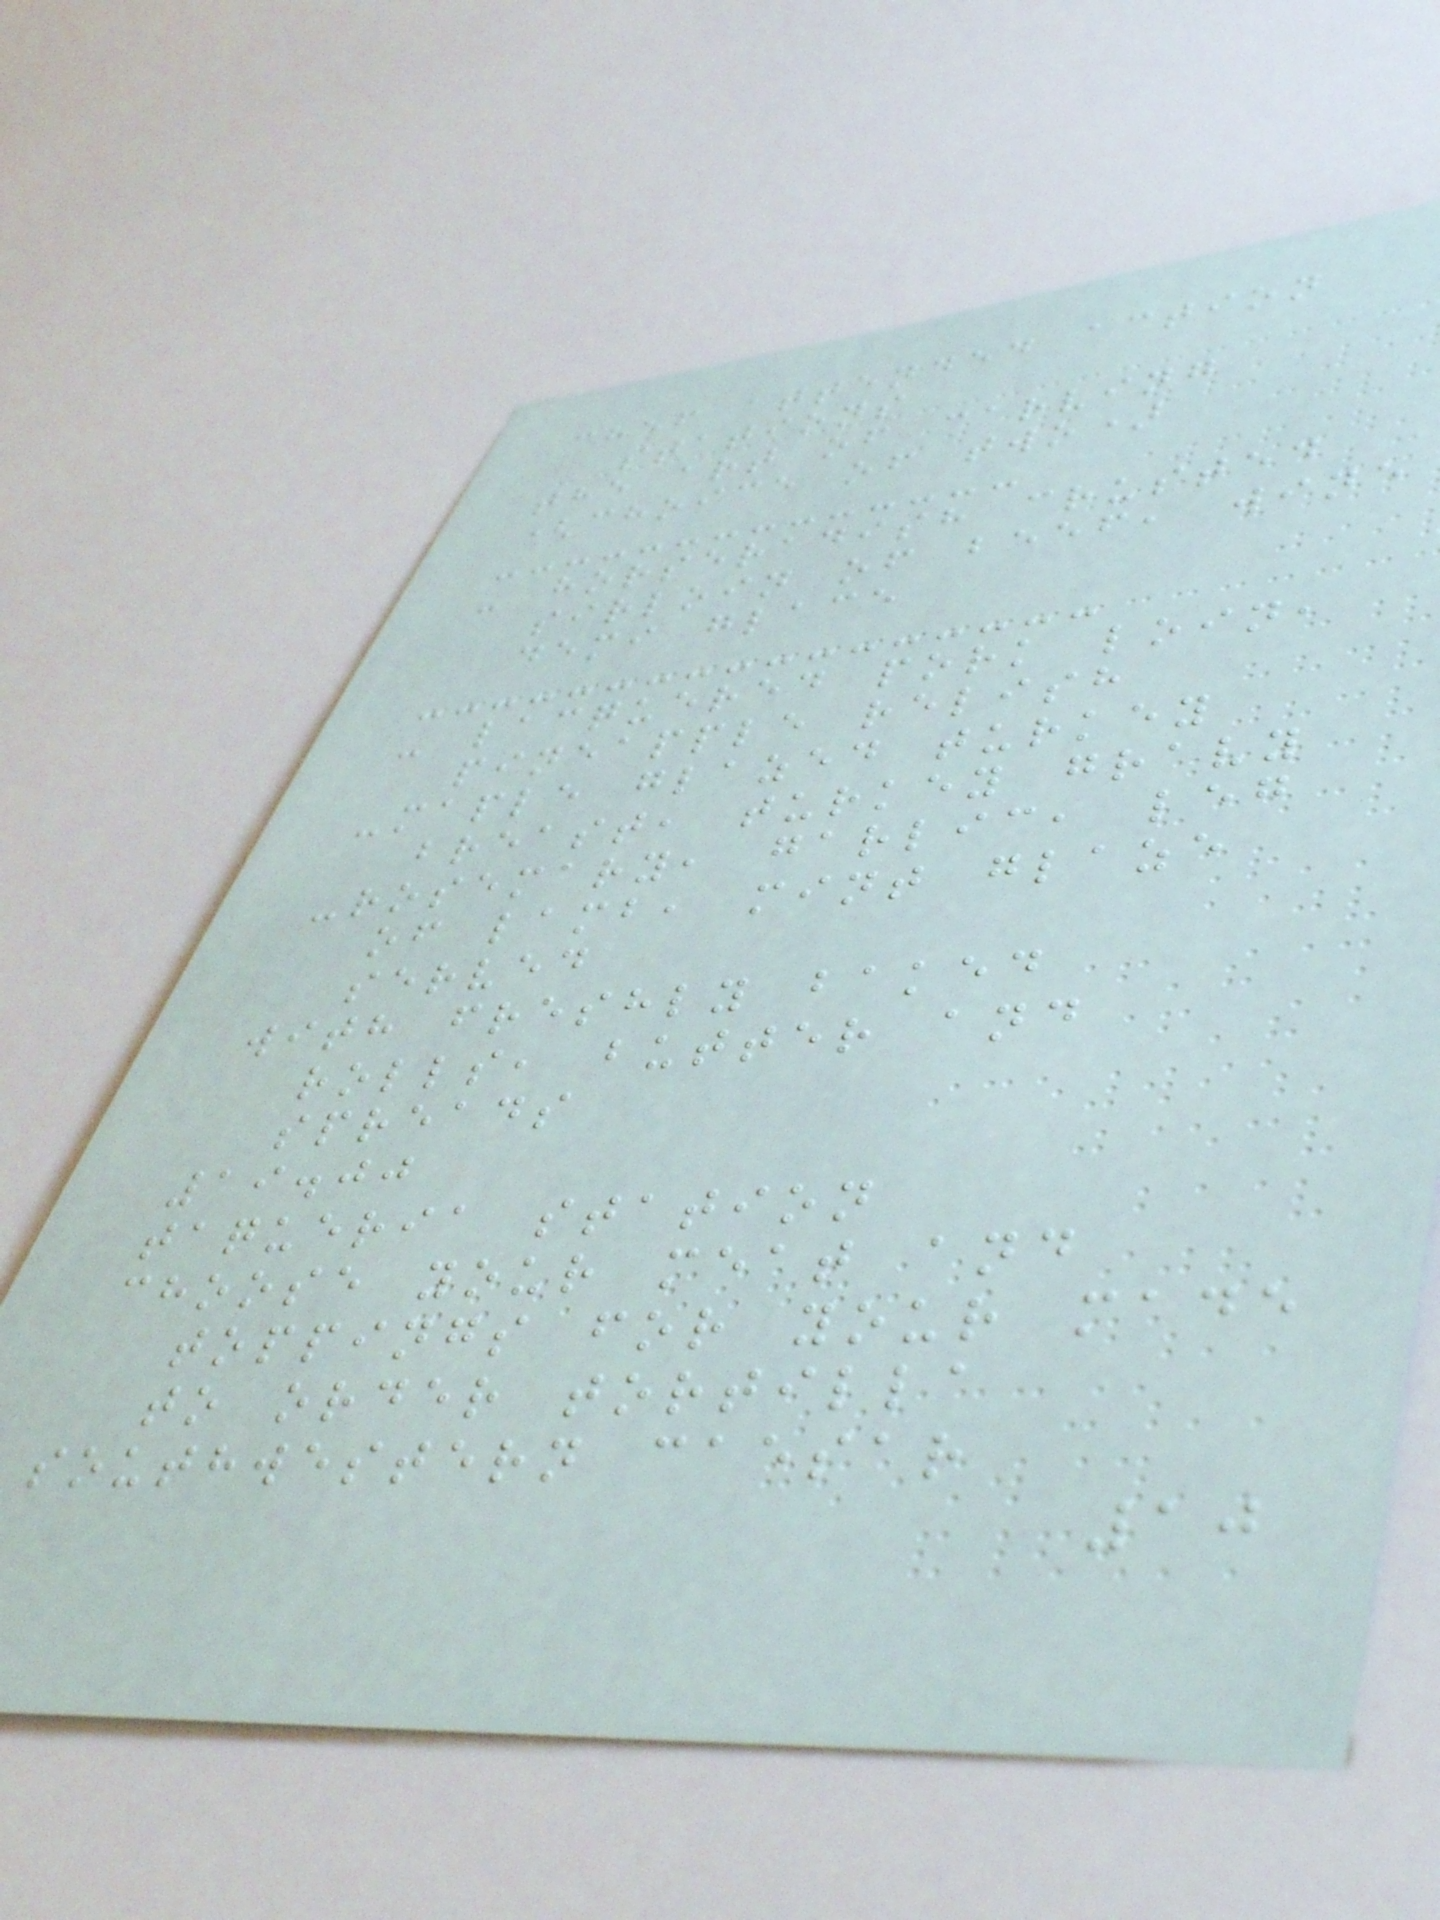chef attended action
stations
the art of carving
(choice of two)
- horseradish crusted
sirloin of beef, wine
demi glace
- lacquered pork loin,
pineapple relish
-maple glazed turkey
breast, turkey gravy
-rosemary, garlic, leg
of lamb, mint glaze
served
with freshly baked
rolls, butter and
spreads
19.00
taqueria station
choose your meat and
toppings for your made
to order tortilla
southwestern caesar
10
